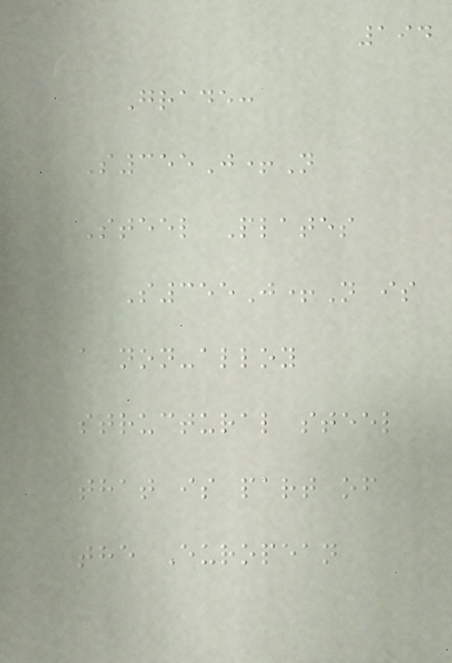194
Grade:
S355J+N
Steel Plates
S355J+N is
a non-alloy
structural steel
that is part of
the European
